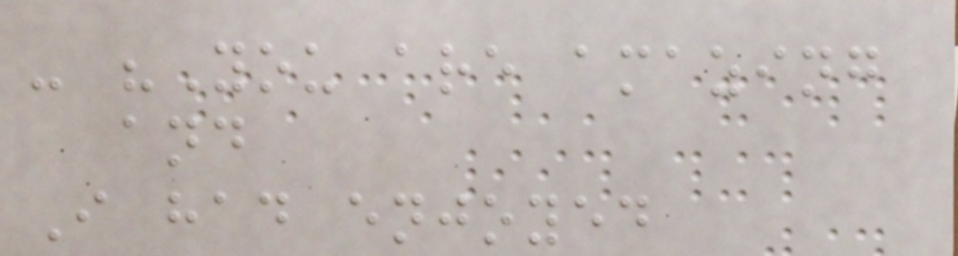- "You are amazing
and
I had enjoyed
